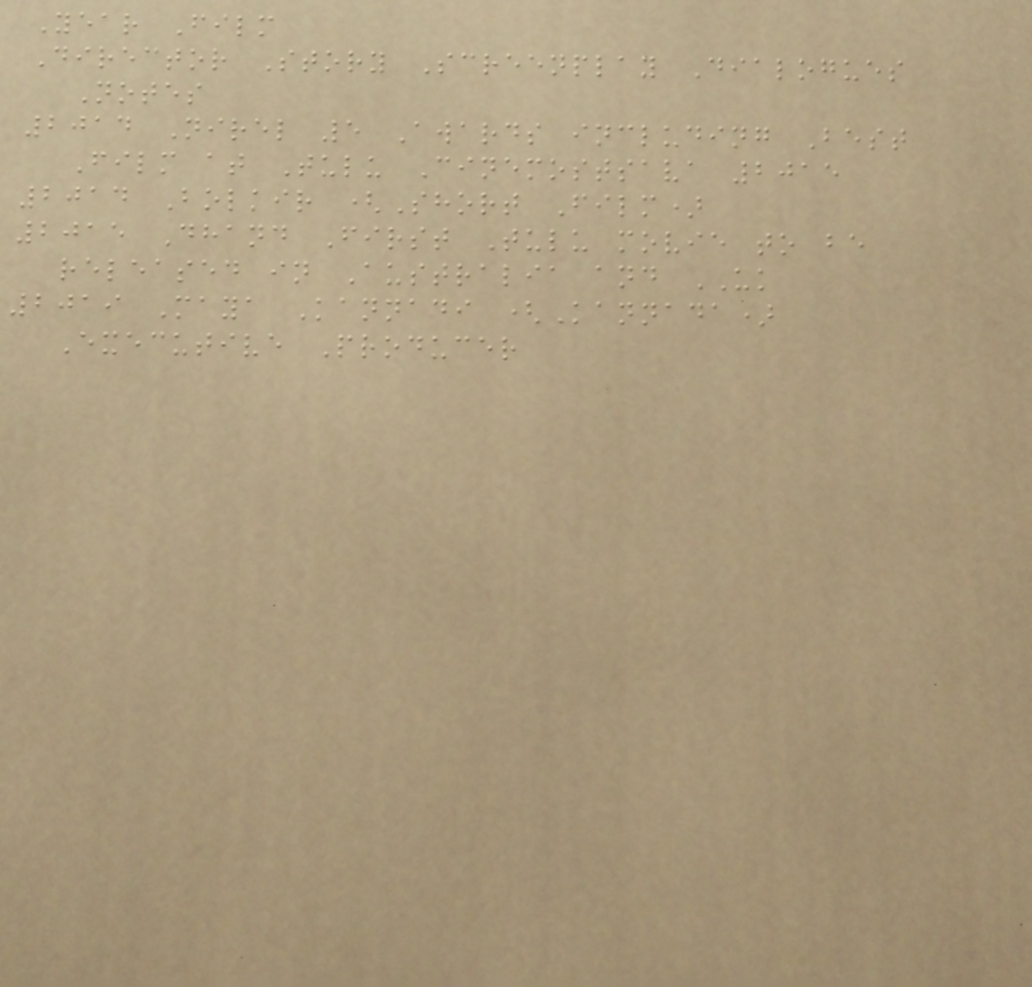Year Film
Director Story Screenplay Dialogues
Notes
2014 Nirel 5 Awards including Best
Film at Tulu Cinemostsava 2015
2014 Bolkir (Short Film)
2015 Dhand First Tulu movie to be
released in Australia and UK
2019 Maya Kannadi (Kannada)
Executive Producer
